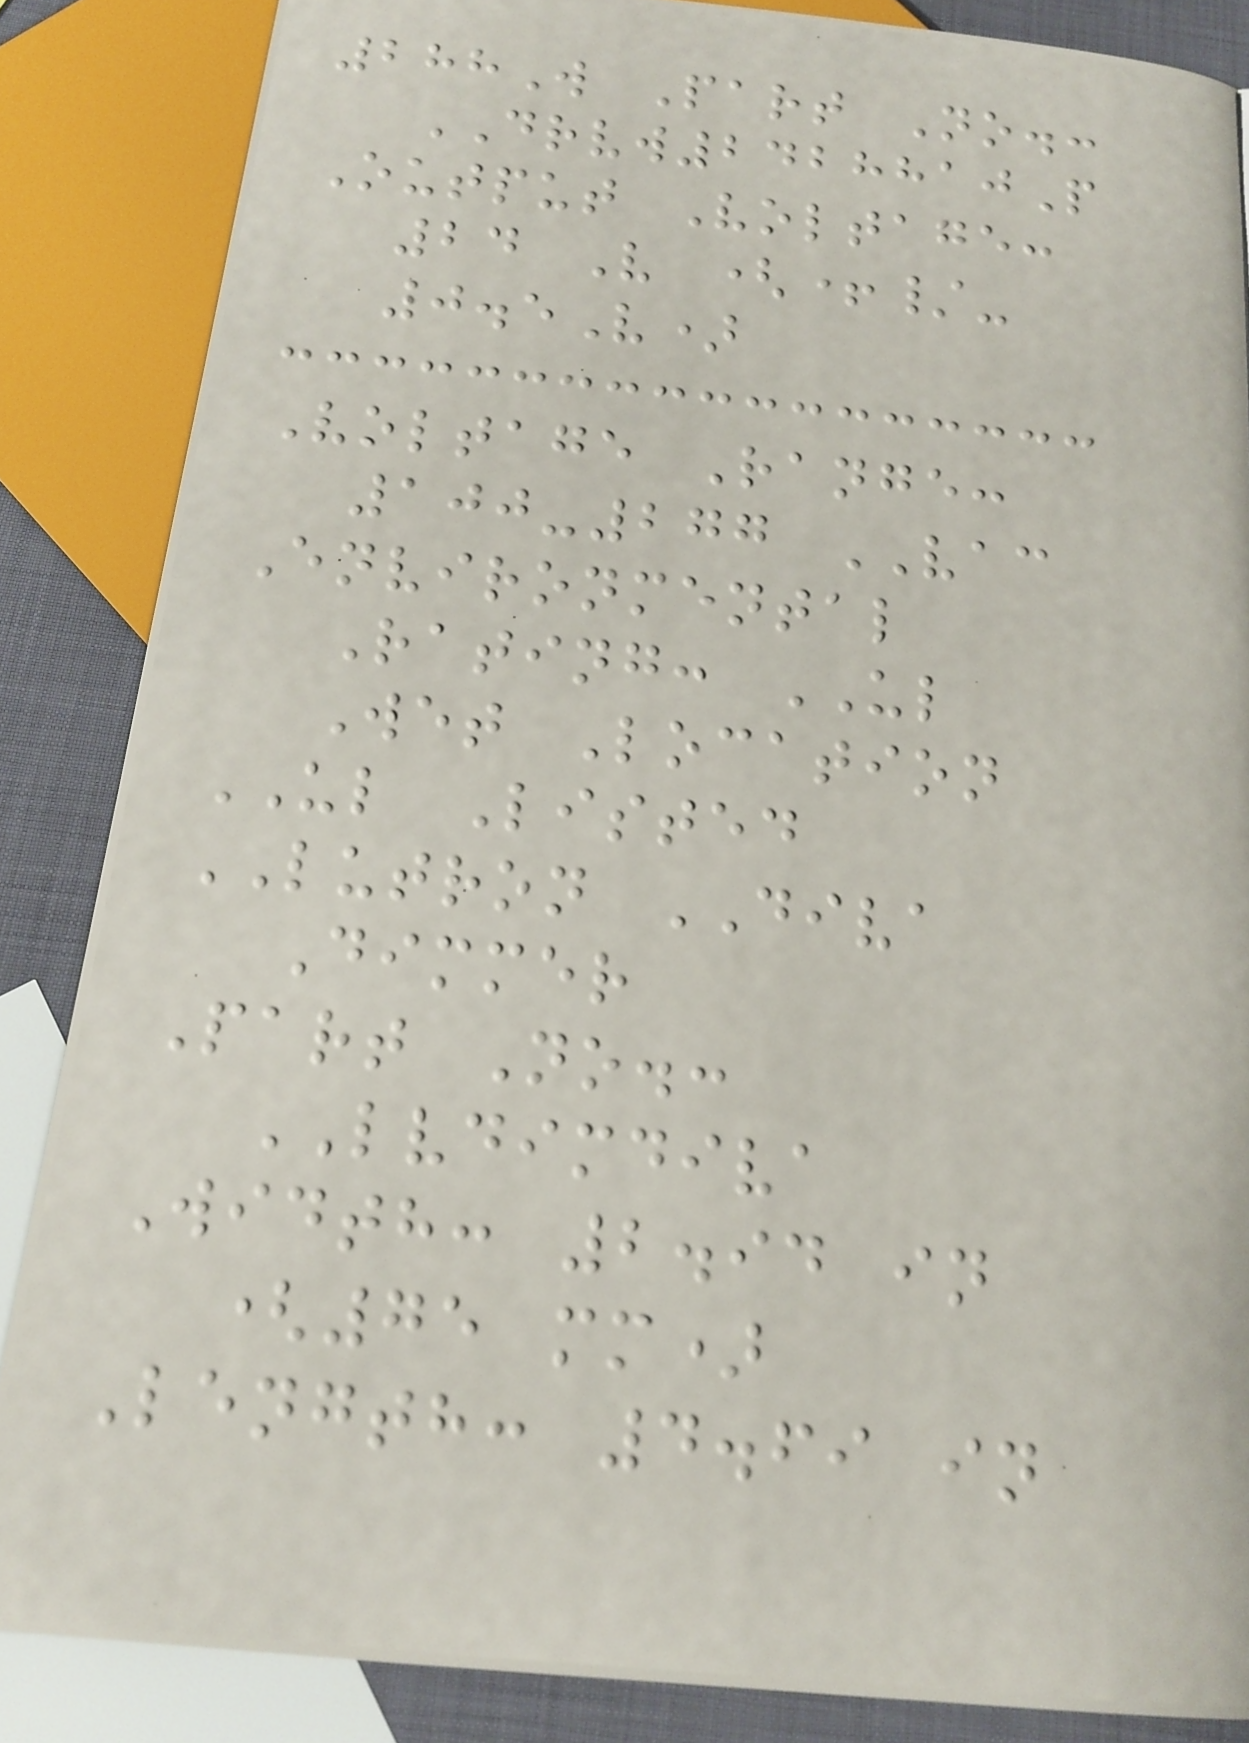288W Part No.:
DRVW2428810P
Output Voltage:
24 V (+/-
0.5V)
Voltage Range:
100-277 VAC
Environmental
Rating: UL
Wet Location
UL Listed
LUTRON DIVA
Dimmer
Part No.:
LVDIMDIVA
Width: 2.94 in
(75 mm)
Length: 4.69 in
